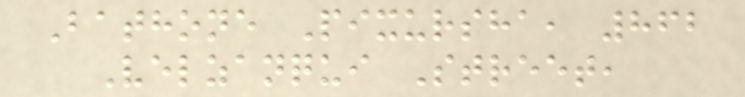Bathone Pixursha, 862
Velzanqui Street,
